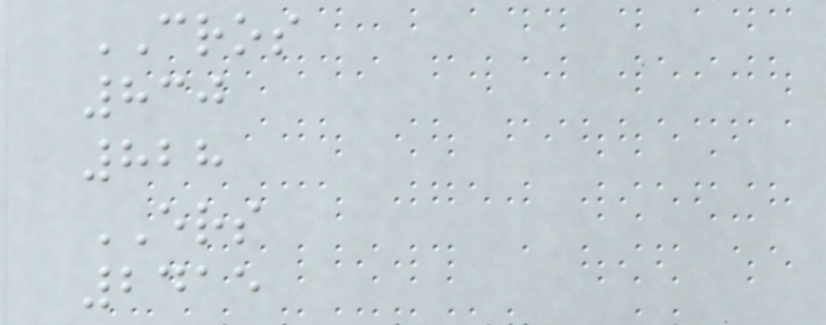CROS
830
828
ERS
2415
